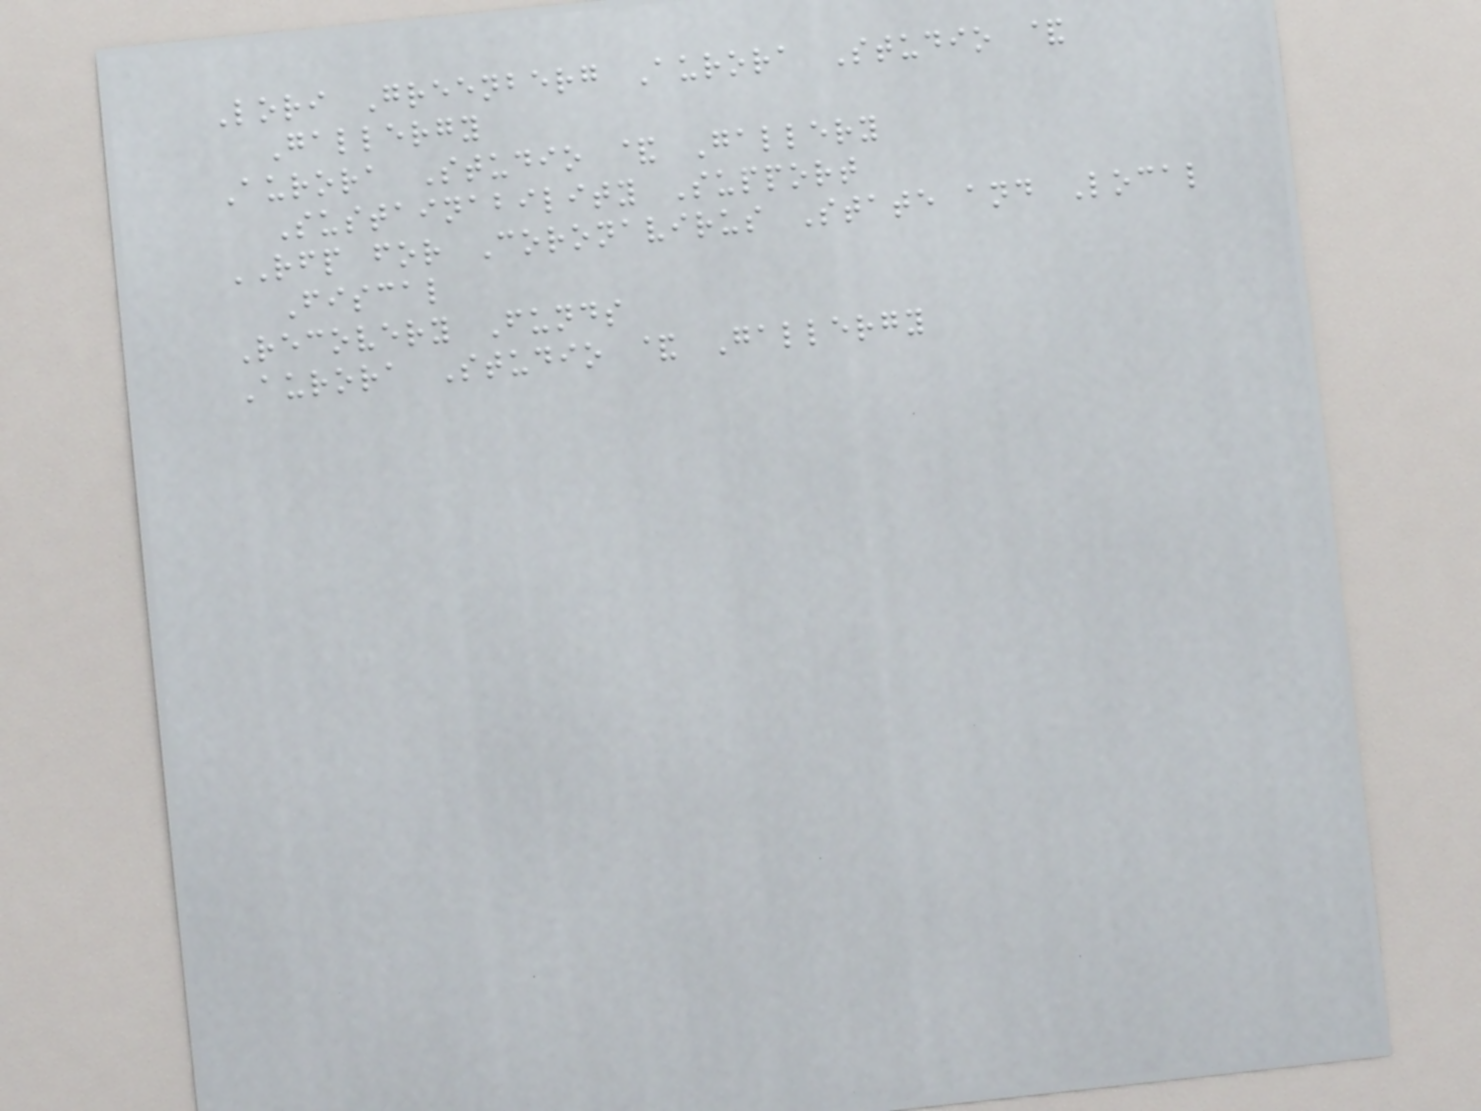Lori Greenberg Aurora Studio &
Gallergy
Aurora Studio & Gallery
Sustainability Support
RFP for Coronavirus State and Local
Fiscal
Recovery Funds
Aurora Studio & Gallergy
